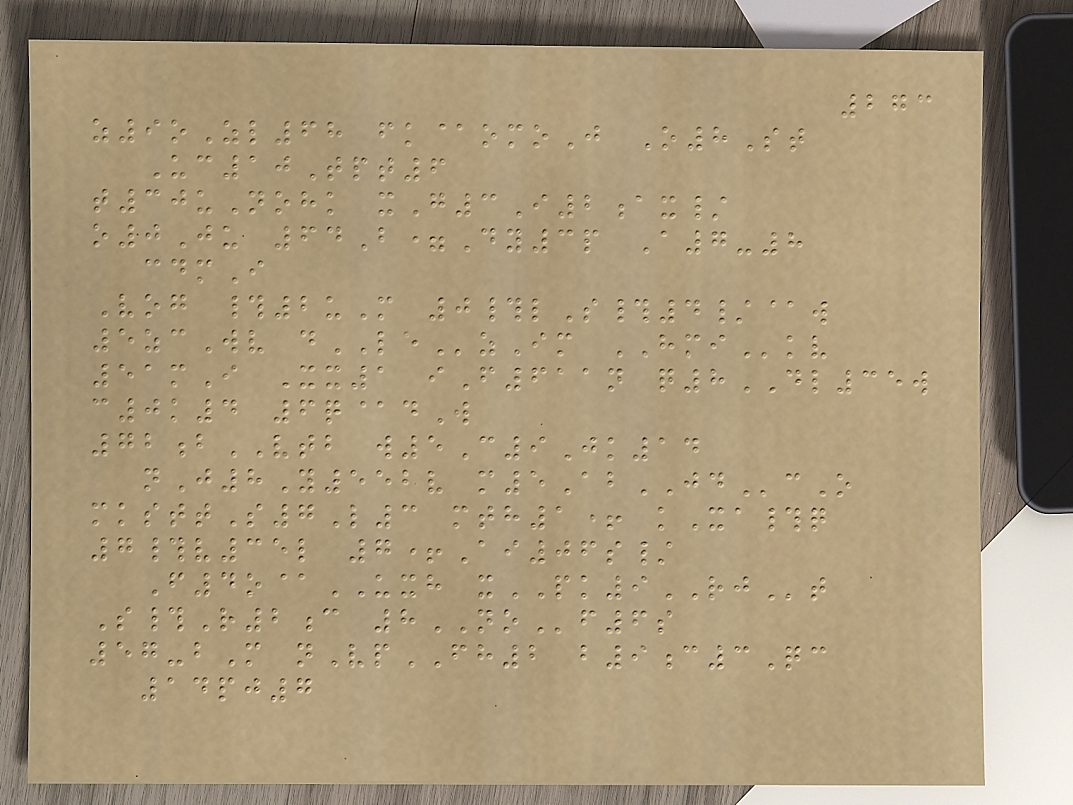273
z9oZl68 fk@omoJ O8St
Uc10Tpt6
t30uNohk xG3I2ax/
o0Ju 64B=Dy3p A7-8
cdmI
Vog #2uM 0#lS#4/@w
5zcWv dLEzIm HMIkv
51mI Xx1 iF611n q8DL35w
c0k4 6q@dW
72bVTB w5C9Jk14
nJ8Y552v m5AbJDcO
mksttS7L3 mth1+ kXa#q
7#v35l 7+Ai06s/
F4o@UXH xPK9RJt
S#R2c 8NOf6s
57-bM nVpFH2 b9c3Qc
14pj7
